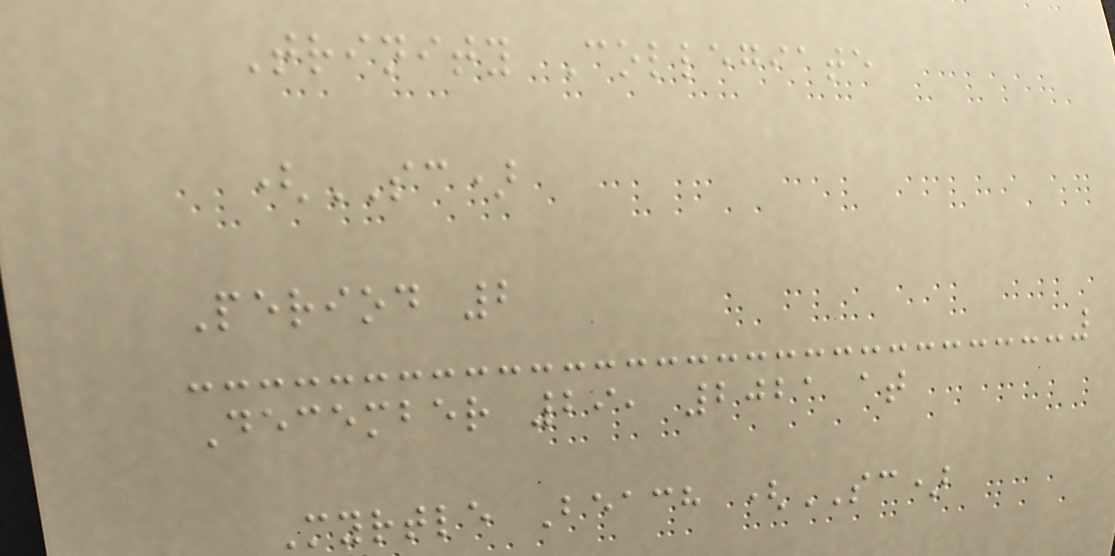Trinity Collegiate
(SC)
Period 2
December 29, 2021 at
Myrtle Beach (SC)
